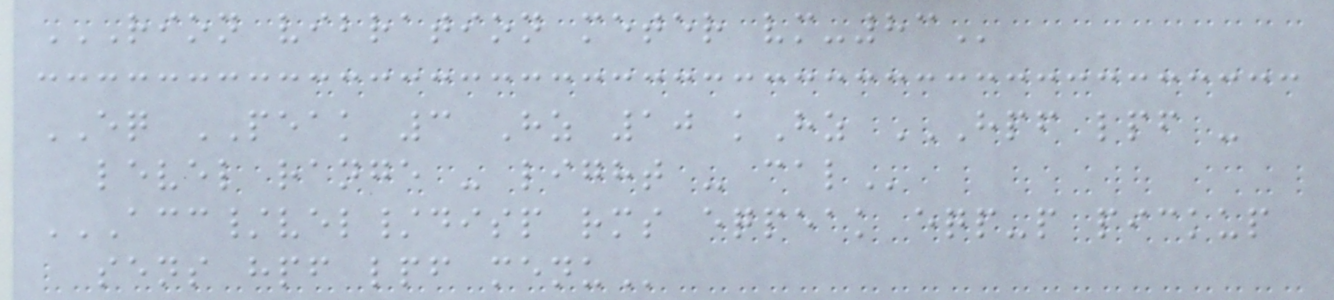RION VIBRATION METER VM-83
EQ PEAK 3 Hz 10 kHz HPF LPF -
LEVEL RANGE - LIGHT - CAL
ACC/VEL/DISP RMS EQPEAK EQP-P PICKUP
SENS HPF LPF MENU
